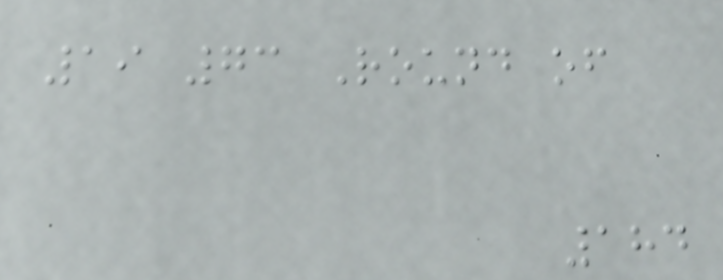19 73 Round of
184
